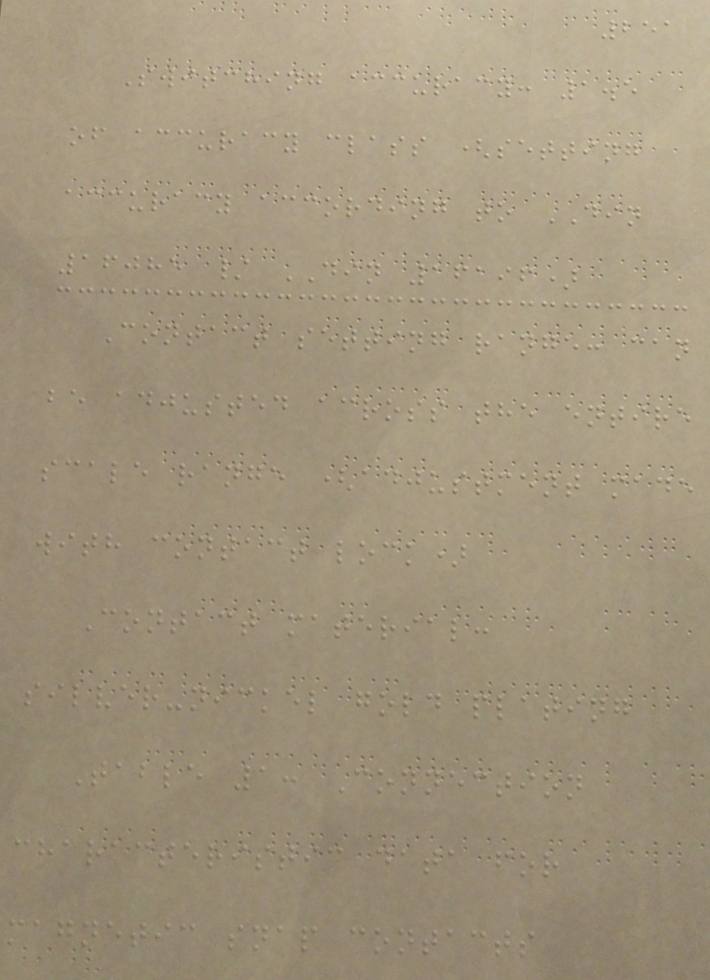251
Switching accuracy: 1.5
of accuracy class (setting
accuracy according to DIN
16085 / DIN 16196)
Contact setting range: can
be adjusted across the entire
scale range (adjustment made
with contact lock)
Contact material:
silver-nickel gold plating
Table 1: Connection
characteristic data for
magnetic snap contacts
